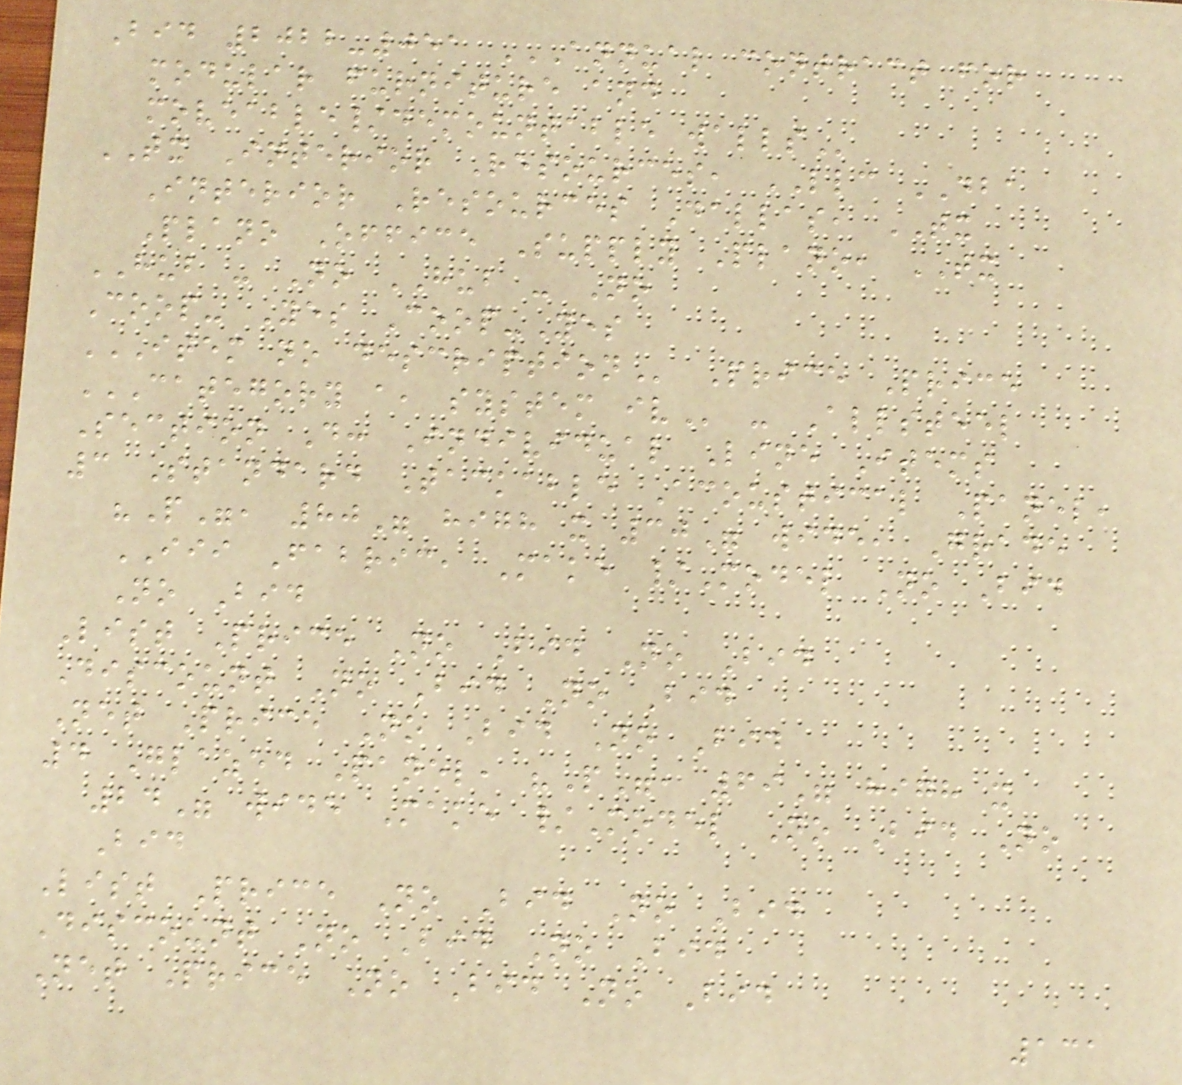Bid 2022-051 ANNUAL CONTRACT FOR
MODULAR FURNITURE AND
MOVEABLE/DEMOUNTABLE WALLS
TX Interior Resources, LLC DBA
Interior Resources Dallas, TX
Plano Office Supply Plano, TX
HUB - No HUB - No
Coop- Yes Coop-Yes
ITEM NO DESCRIPTION Price Price
CATEGORY A, SYSTEM IV - Allsteel
Section D: Individual Line Items
3 Standard Tackable Acoustical Panel,
"P", 80" high x 30" wide, Grade
III Fabric, Make /Model No Bid
No Bid
List Price No Bid No Bid
Discount No Bid No Bid
Net Price No Bid No Bid
4 Glazed Panel, "P", 69" high x
24" wide Make /Model No Bid No
Bid
List Price No Bid No Bid
Discount No Bid No Bid
Net Price No Bid No Bid
131
